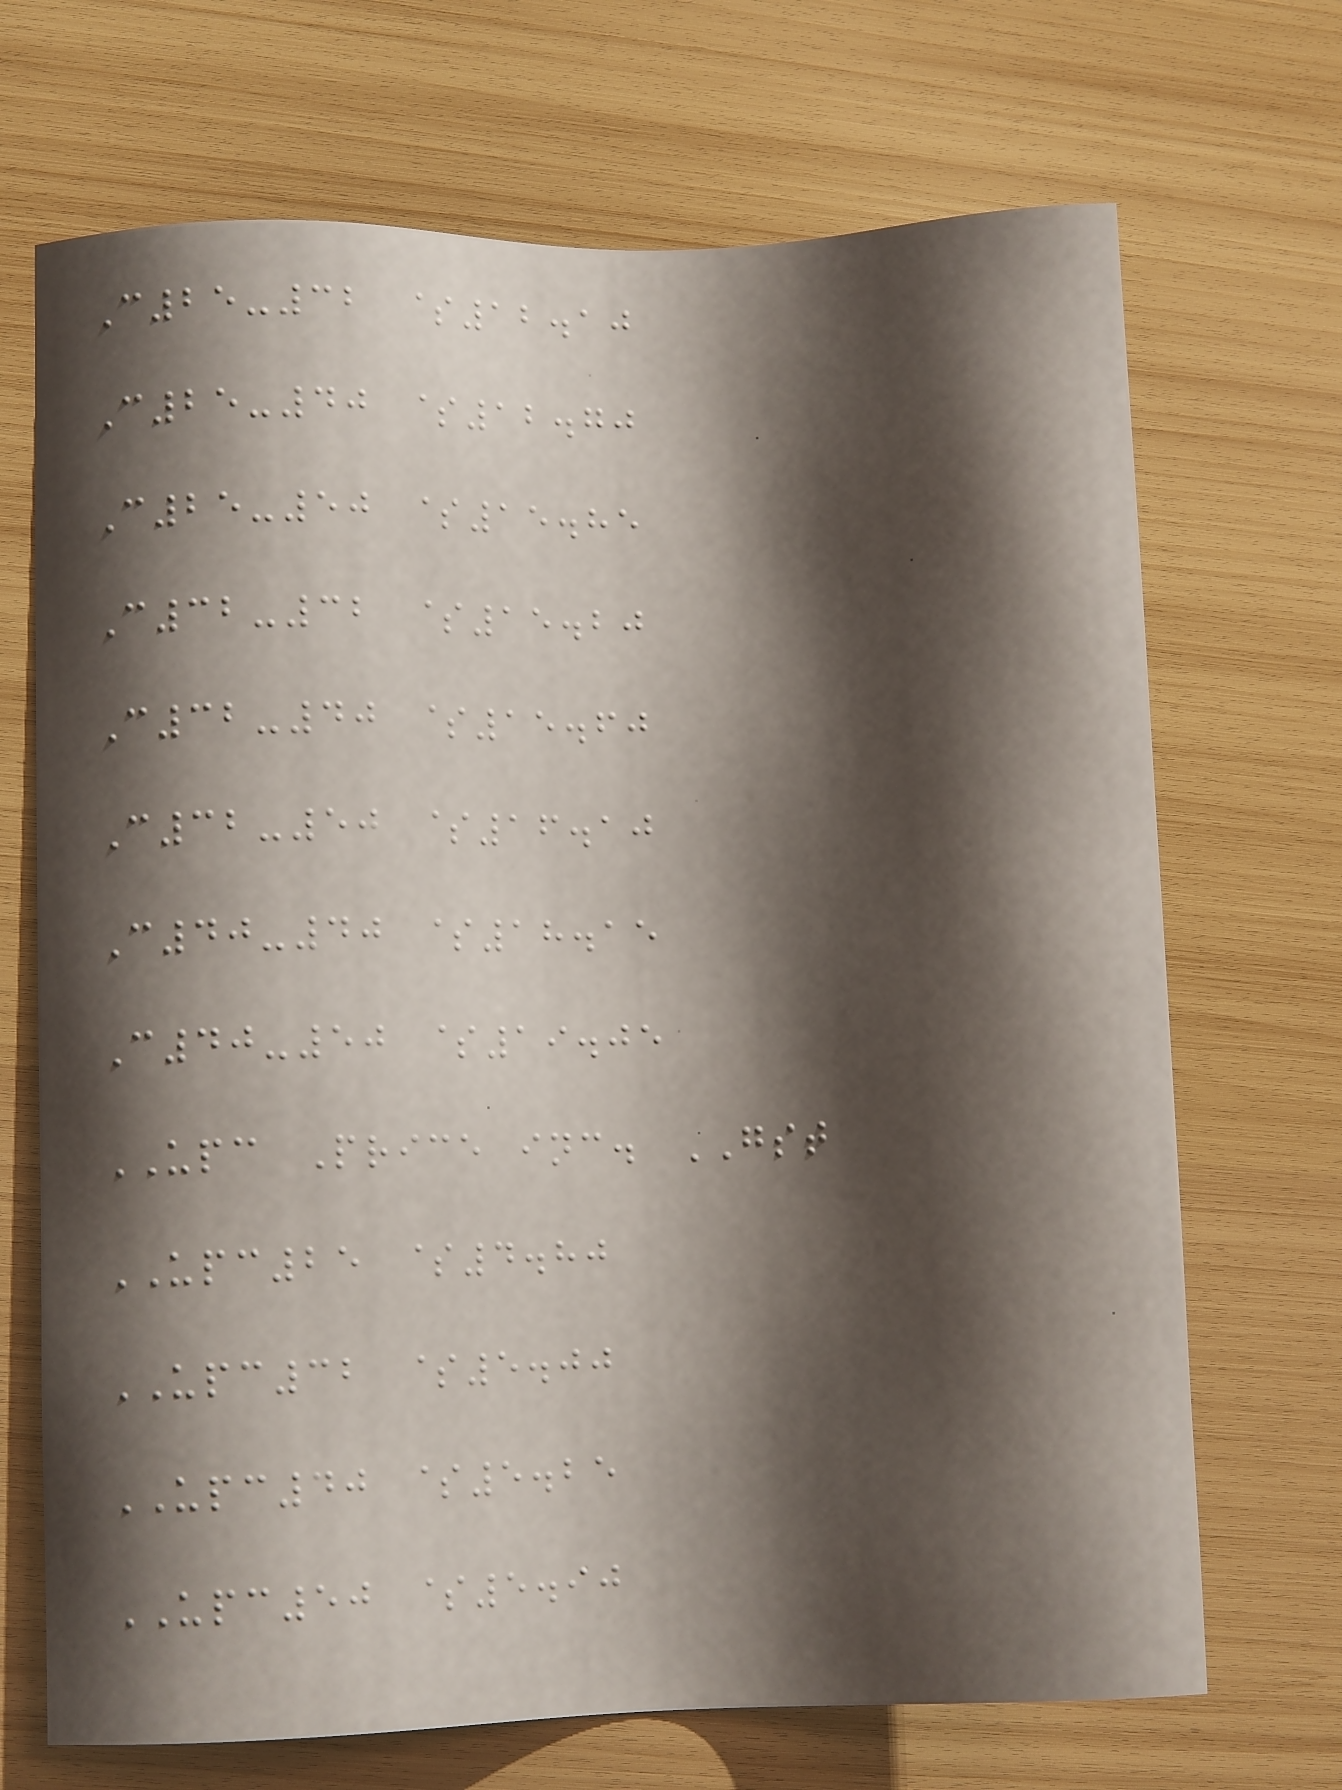C25-32 $12.10
C25-40 $12.70
C25-50 $15.85
C32-32 $15.20
C32-40 $15.60
C32-50 $16.10
C40-40 $18.15
C40-50 $19.05
UPC Price inc. GST
UPC25 $4.80
UPC32 $5.00
UPC40 $5.25
UPC50 $5.90
